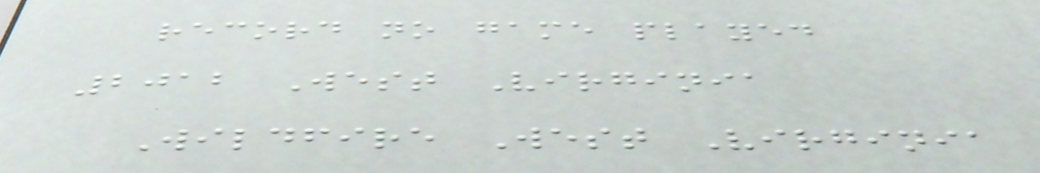record no game played
2012 West Virginia
Wildfire West Virginia
